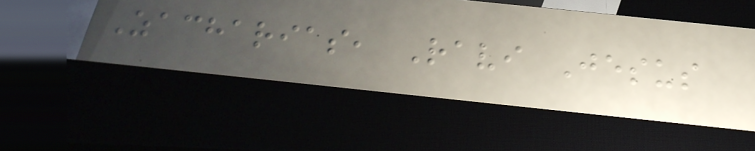Zacharias, Ravi Jesus
